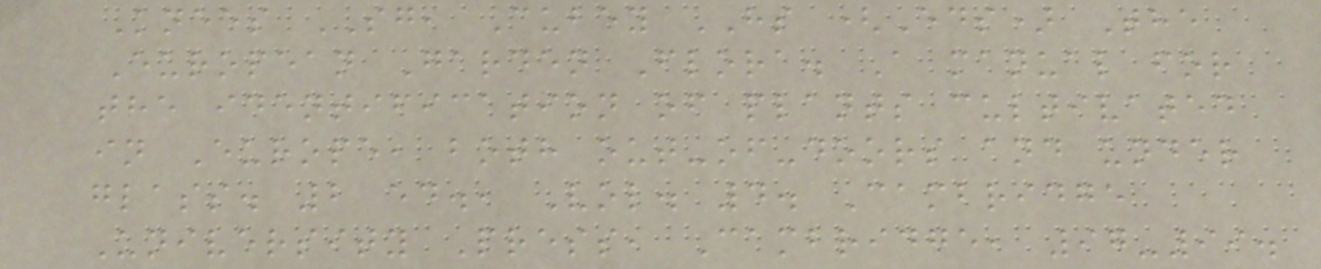Knees SG, Cubey HS (Eds) The
European Garden Flora. A manual for
the identification of plants cultivated
in Europe, both out-of-doors and under
glass. 2 ed., Vol. 4. Cambridge
University Press, Cambridge, 97-99.
